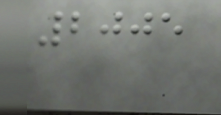2005
